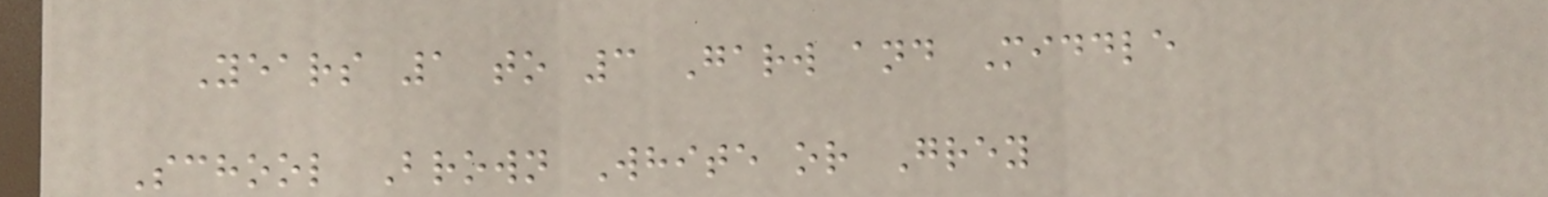Years 1 to 3 Garw and Middle
School Brown White or Grey
